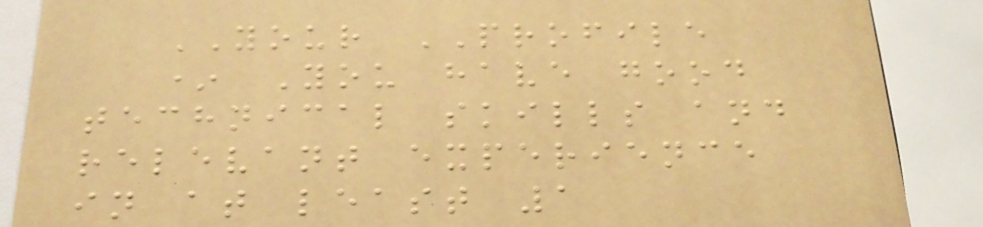YOUR PROFILE
* You have good
technical skills and
relevant experience
in at least 1
